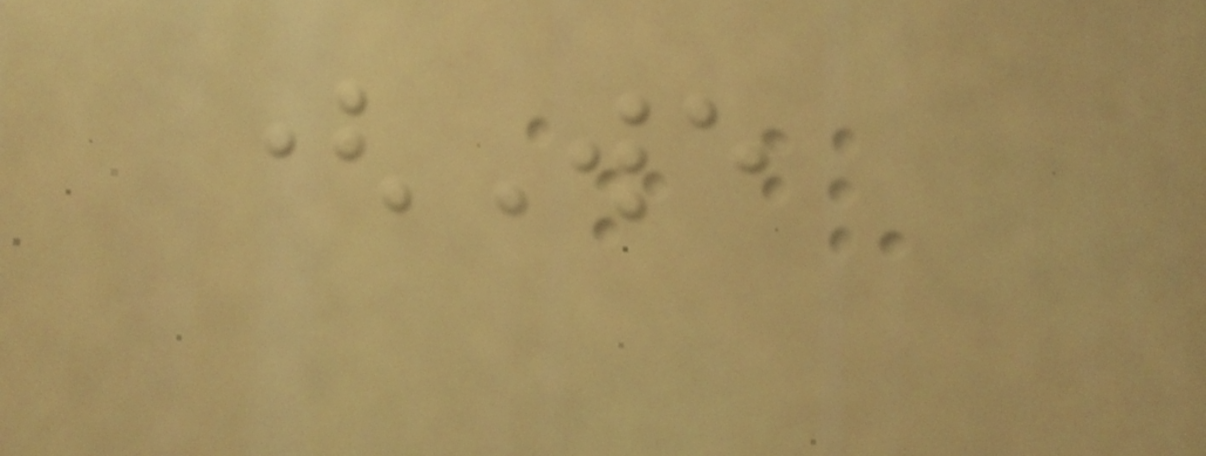(We
